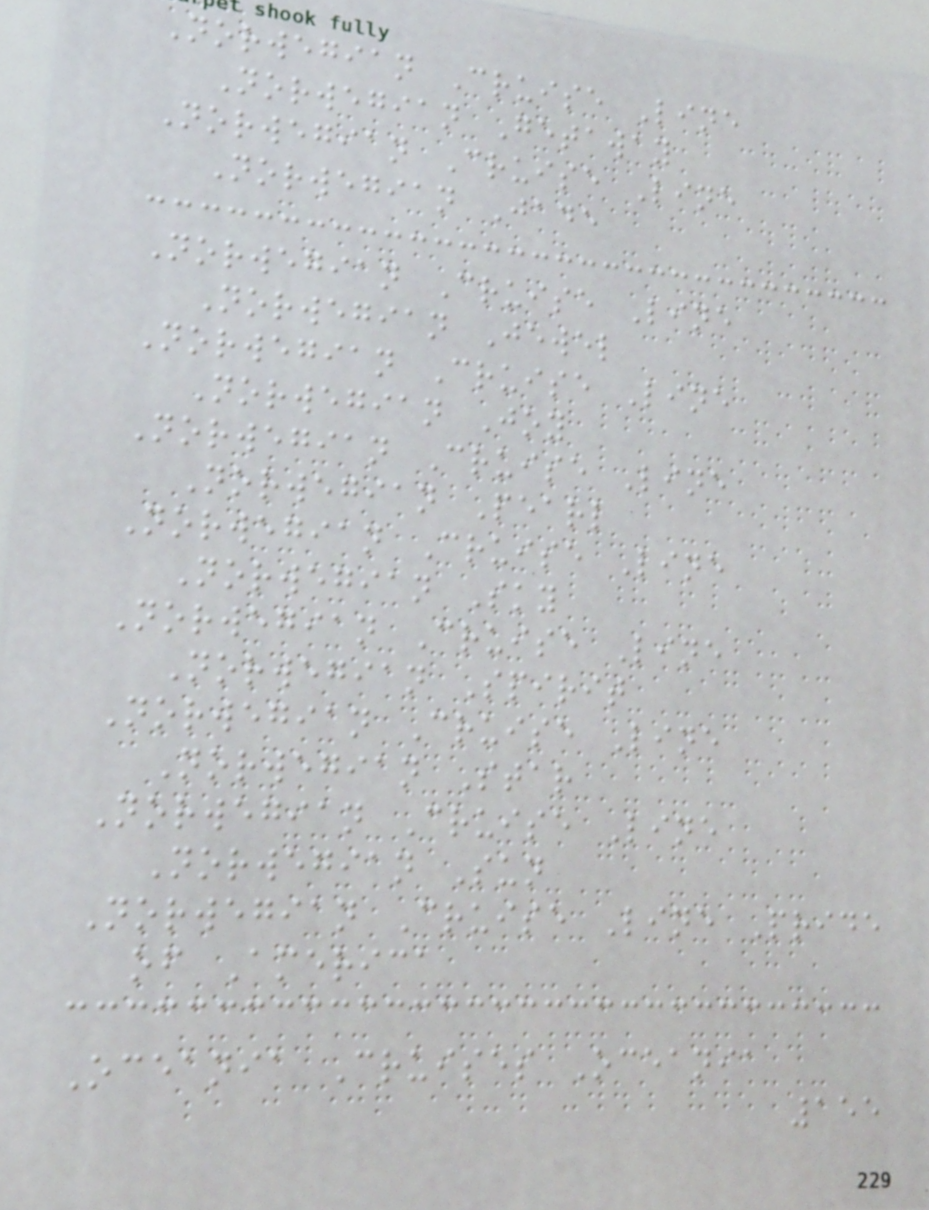Norwegian Cruise Line
Norwegian Getaway
Norwegian Cruise Line
Norwegian Jade
Norwegian Cruise Line
Norwegian Jewel
Norwegian Cruise Line
Norwegian Joy
Norwegian Cruise Line
Norwegian Pearl
Norwegian Cruise Line
Norwegian Sky
Norwegian Cruise Line
Norwegian Spirit
Norwegian Cruise Line
Norwegian Star
Norwegian Cruise Line
Norwegian Sun
Norwegian Cruise Line Pride
of America
Oceania Cruises Oceania
155
